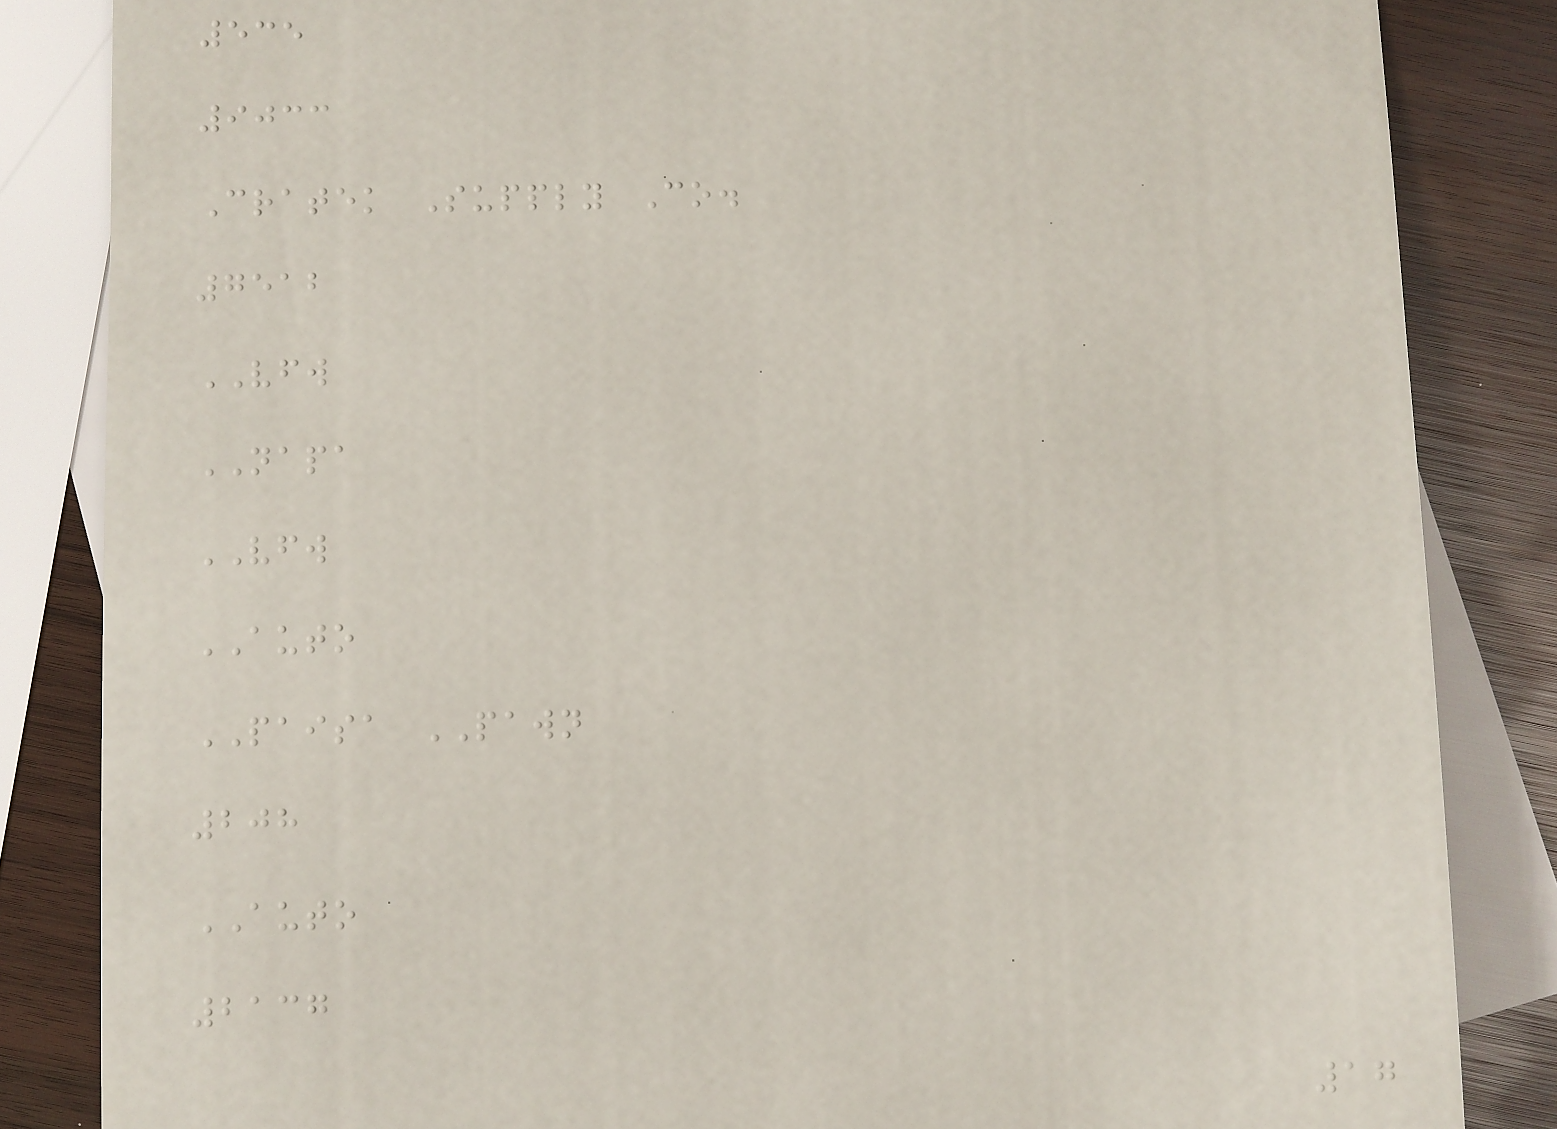535
9033
Cratek Supply Co.
7512
VFW
NAPA
VFW
AUTO
PAISA PAWN
208
AUTO
2137
17
